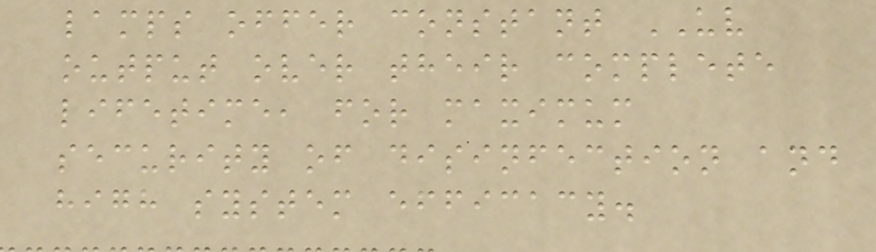lamps offer constant UV
output over their complete
lifetime, for maximum
security of disinfection and
high system efficacy.
